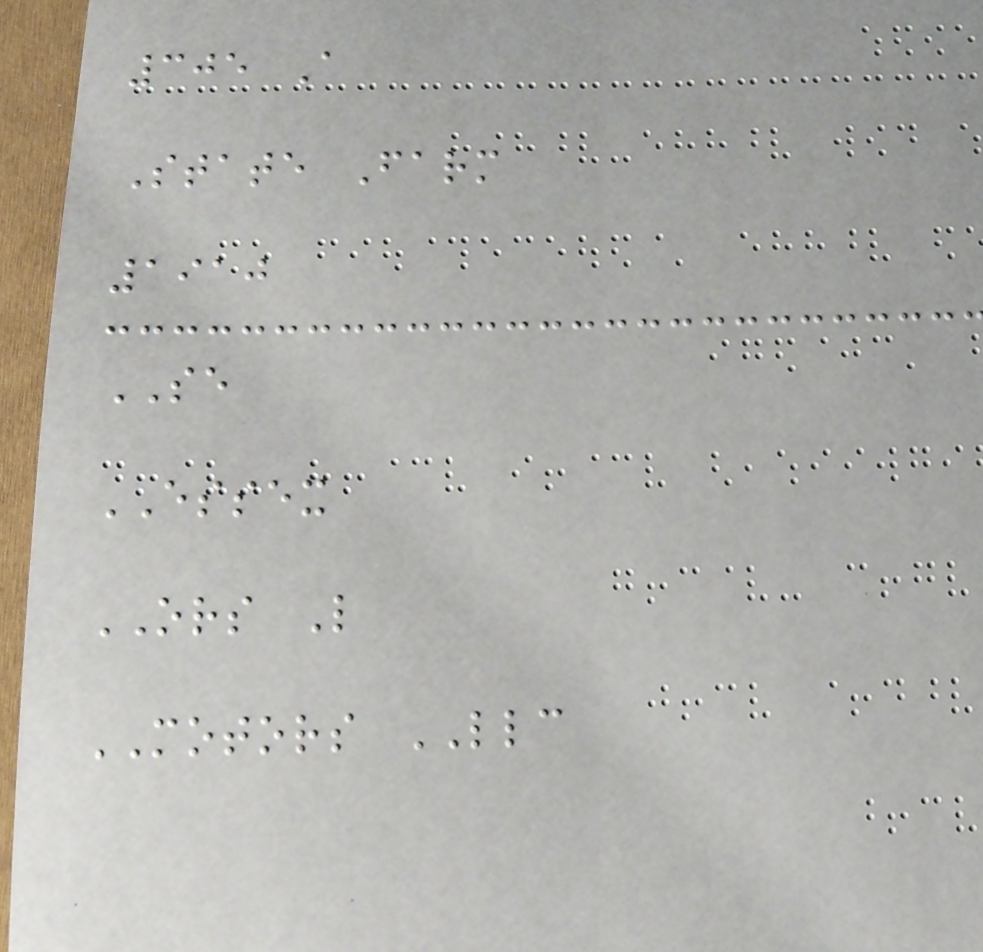305 A
State Farm
1910
SE
ESSEX
ORS L
MOTORS LLC
